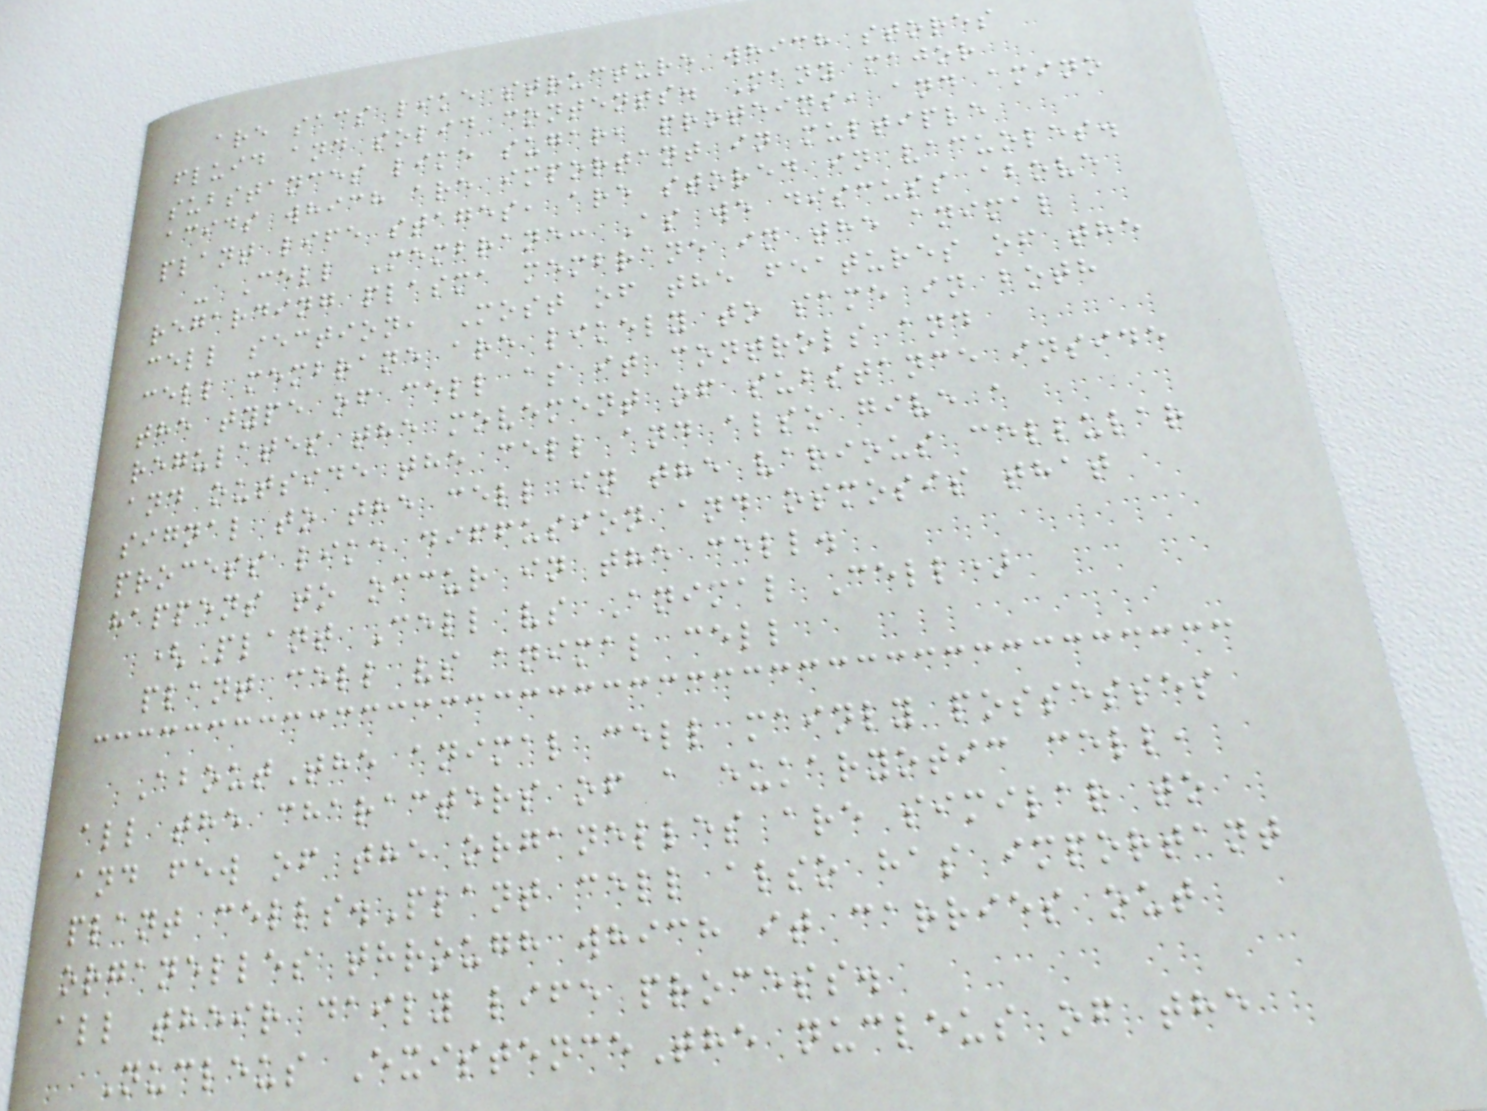are sacs like structure which stores
fluid and solid contents. Many major
substances like sugar, proteins, and amino
acids which are important in multiple
plant life stages, are stored in vacuoles.
- Cell Membrane: As we discuss above
regarding plasma membrane in the animal
cell section, Most of the features of the
cell membrane are likely to same in both
the type of cell as it controls and
regulates the movement of substance inside
and outside the cell and also give a
signal to the cell in the various cellular
process like diffusion and osmosis that
happens to occur in the cell.
(Plant Cell vs Animal Cell)
plant cell vs animal cell
AboutThe animal cell mainly possesses
all the characters of a eukaryotic cell,
and few of the organelles are similar to
plant cells.Plant cell also has important
organelles through which it carries out
all their daily life process.
Nucleus ExistenceThe nucleus of the
